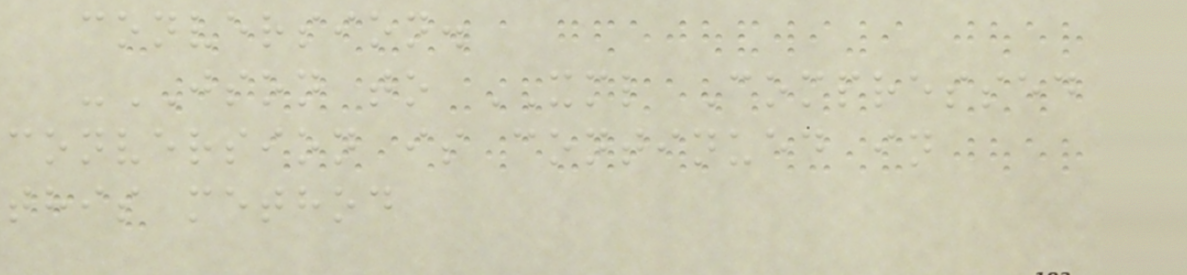conversion.
-JSON to XML Compressed
conversion is continued in
this method
